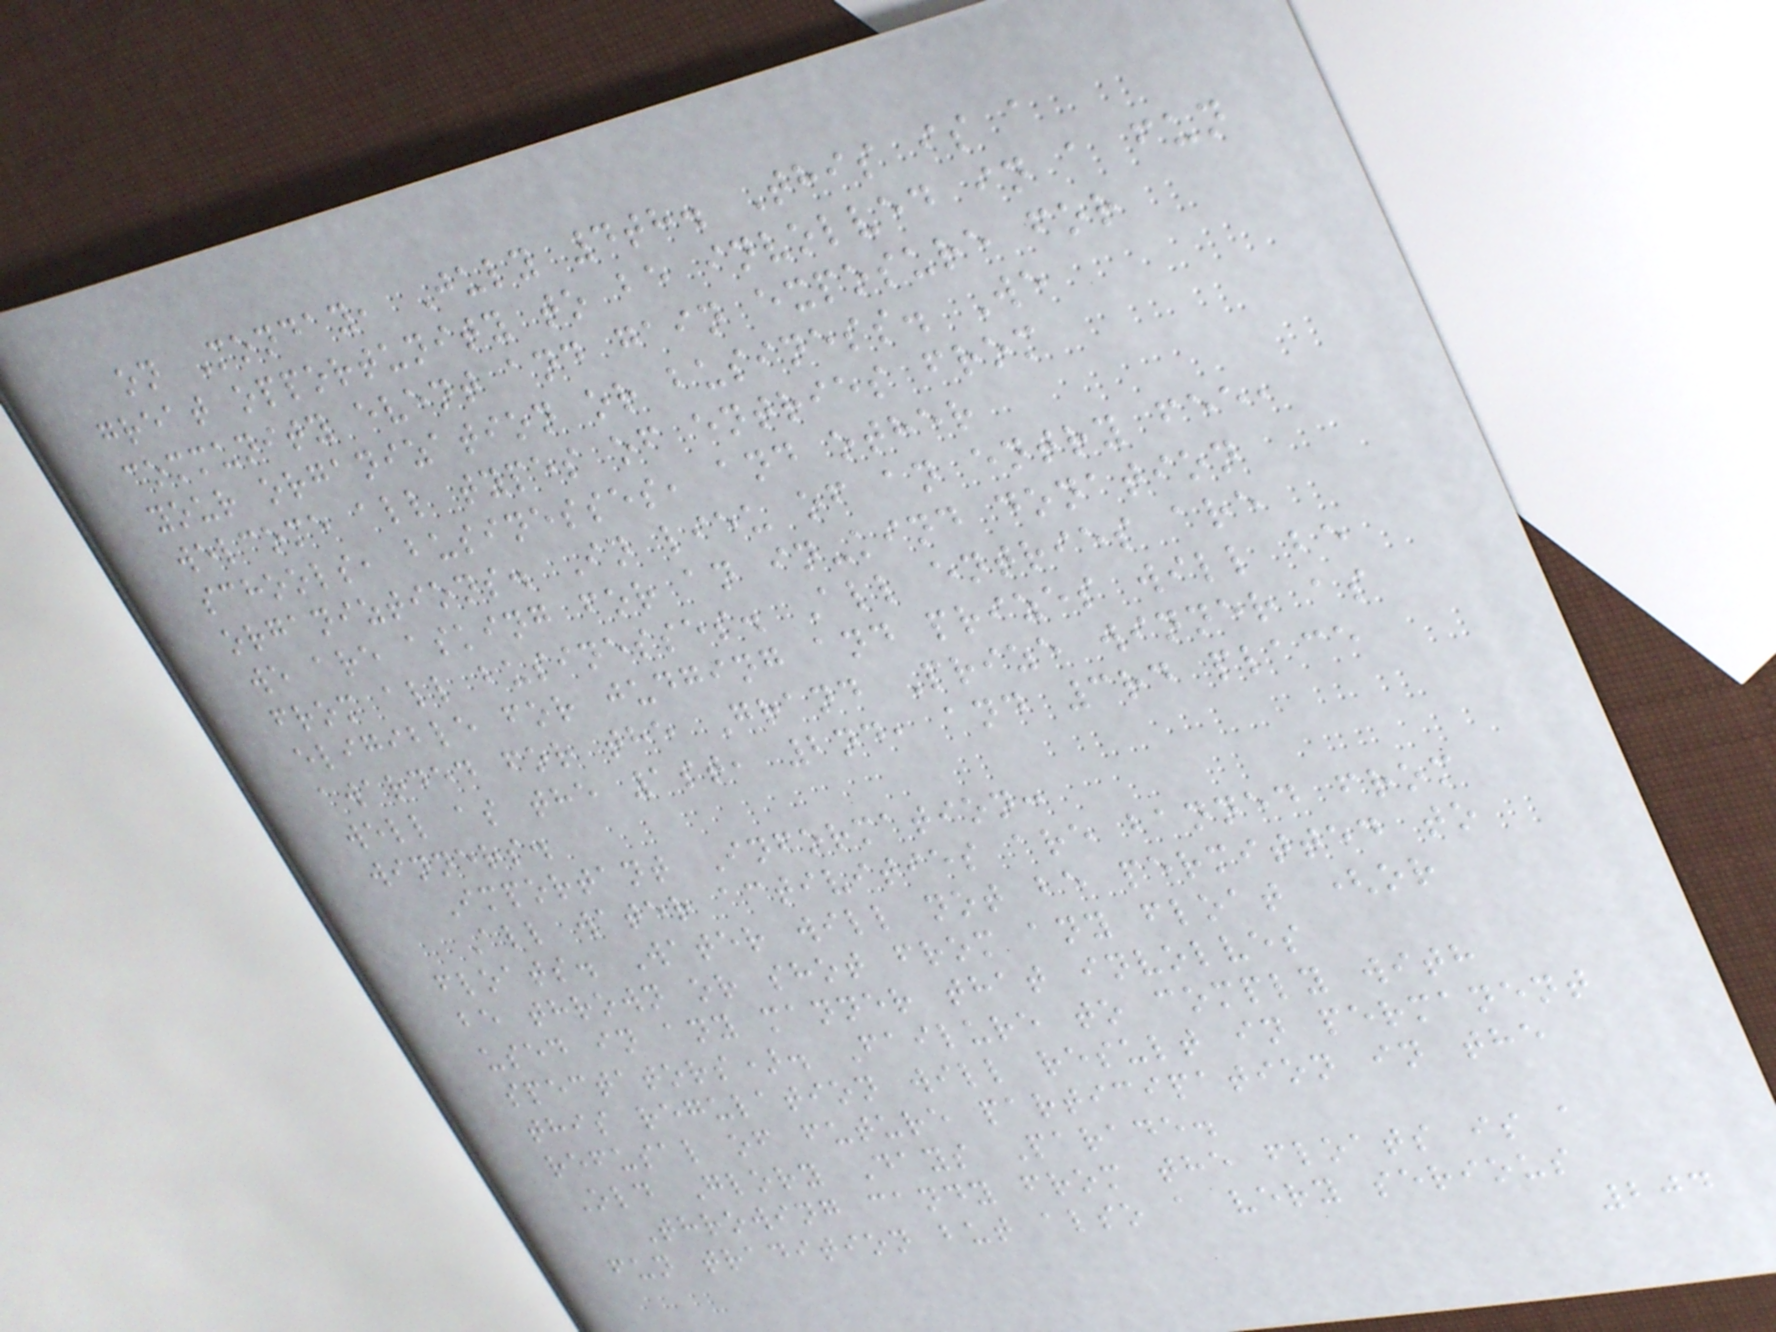on Monday, July 4th. This is a
great opportunity to be involved in a fun
community event and gain exposure for
your organization or business. We
welcome all types of entries from
schools, businesses, and other
organiztions. In lieu of an entry fee,
we are asking for an in-kind donation
from all businesses. All entries are
eligible for judging and prizes will be
awarded for the Grand Prize winner as
well as the 1st, 2nd, and 3rd place
winners.
Important Information:
All water activities are banned from
floats. Water will not be permitted to
be thrown or shot from any float (or
used in any manner that involves
spectators). Failure to comply with
this regulation will result in permanent
refusal of future participation in the
Old Glory Days Parade.
Throwing candy from the floats is a
fun tradition but also a very serious
204
